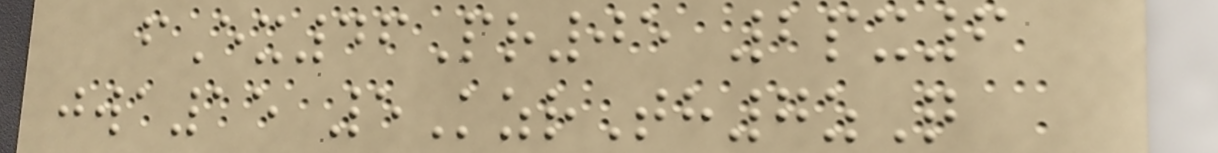fEx46Pr05 2px6
jwa15 5KzrTh7zQ
